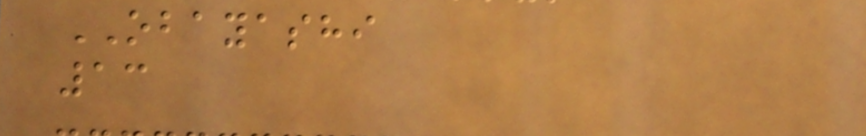OBAYASHI
13
